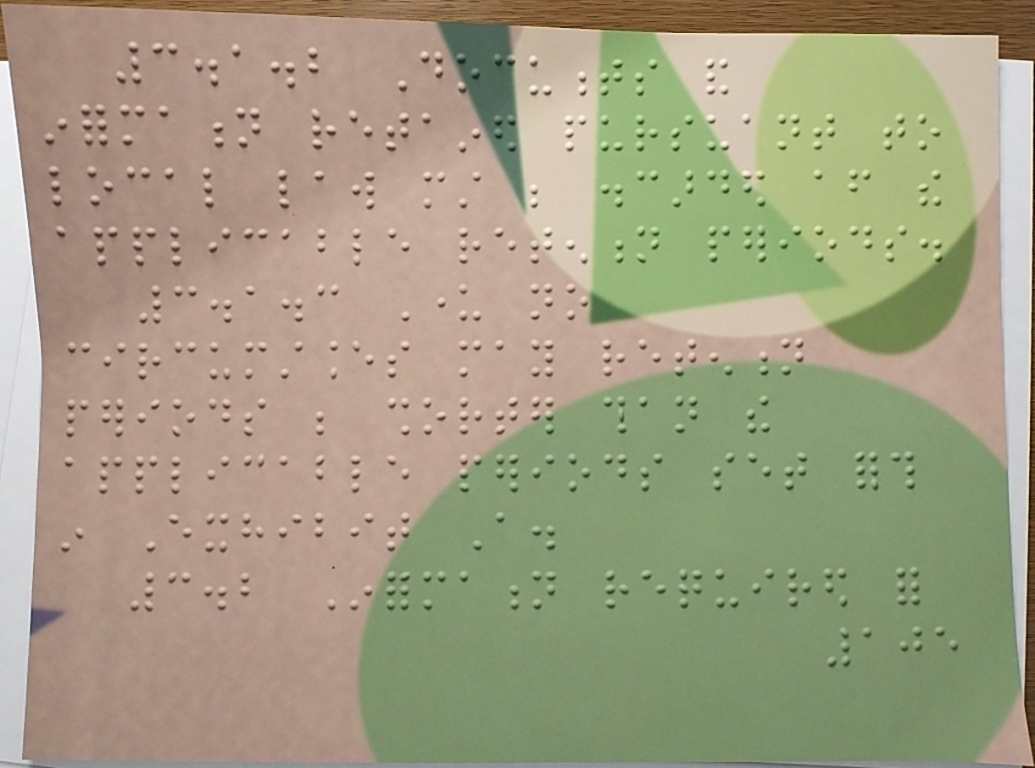3.1.2 Documents and
information retained pursuant to
local law must be discarded after the
applicable retention periods.
3.1.3 Under no
circumstances may retention
periods be shorter than the
applicable periods set forth
in Exhibit A.
3.2 Information required for
105
